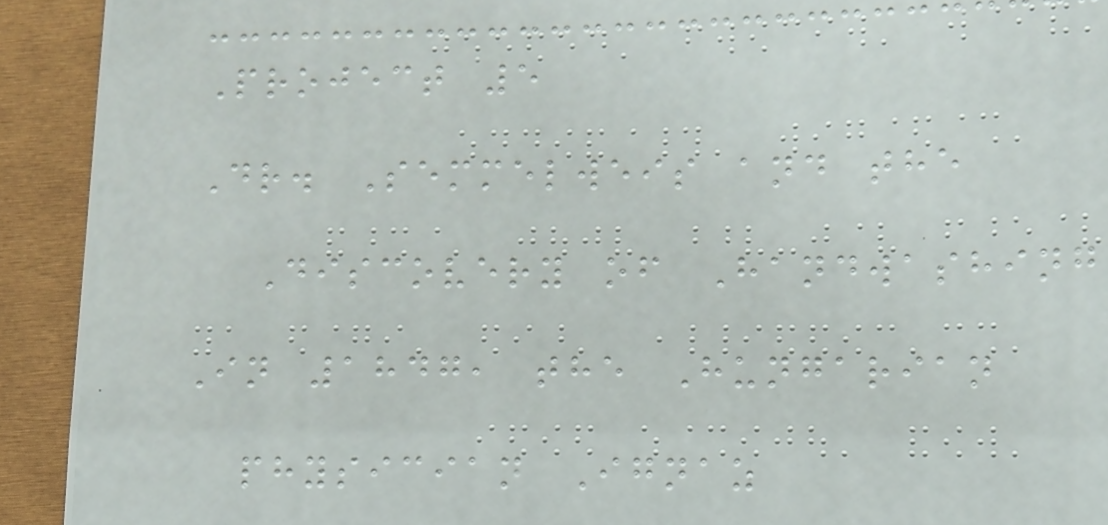Project 5
Dr. Semmelweis and the
Discovery of Handwashing
In 1847, the Hungarian
physician Ignaz
